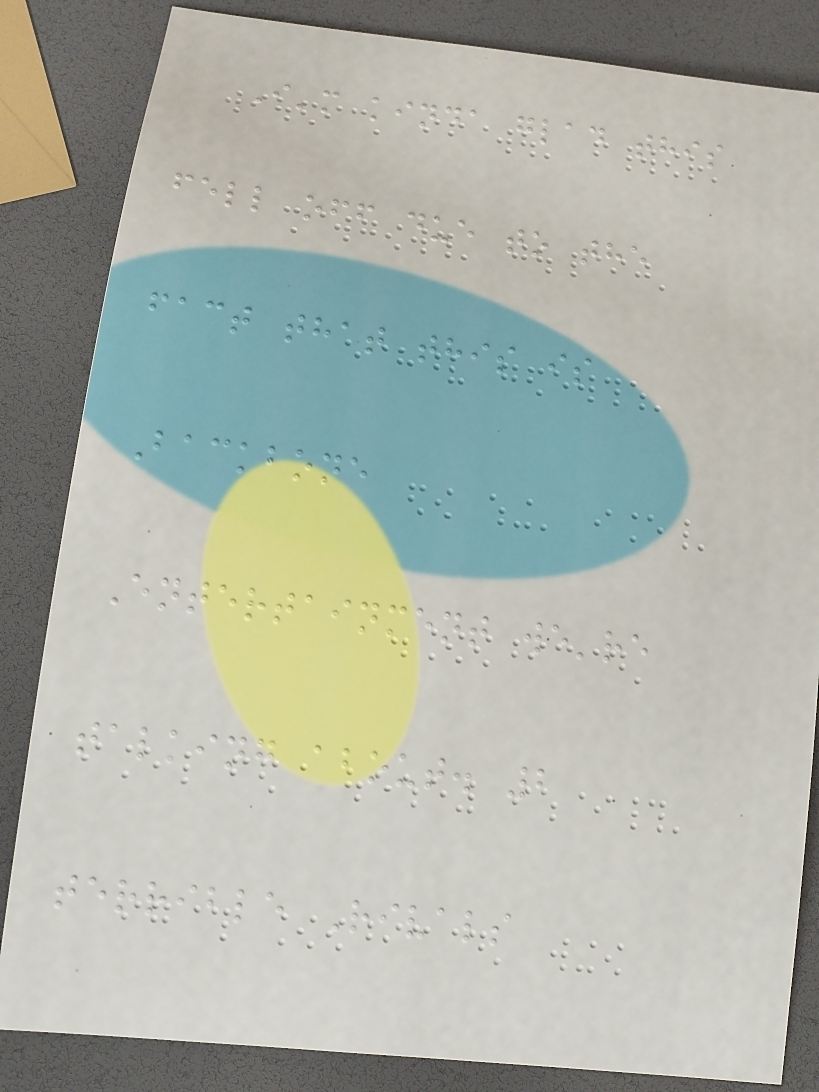I'm kinda glad this
fell off due to the
fact that this is
Backbone
Entertainment we're
talking about. 2
terrible Rivals
